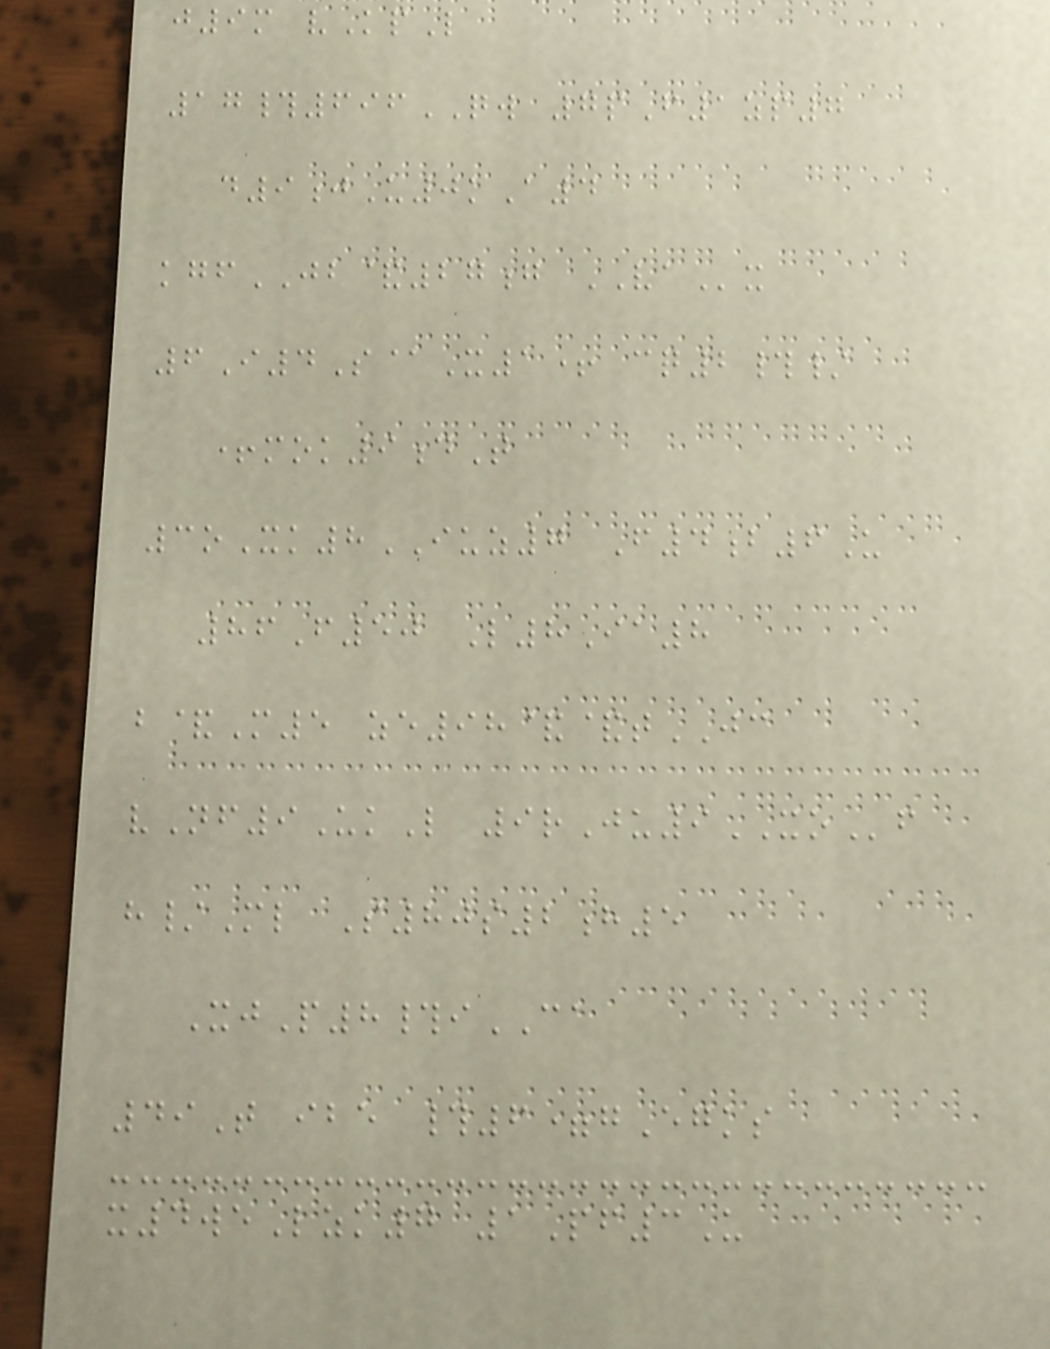j9m vKpL
17#696QW 7pF1zp7
d9jU0kA4
kgfJB&27g VAx
6I4S@X1+ cq2#/
+mok9dT
3oXk8IUZ7 F4b6U
86F50 L8Ia8
b&M5 ze98&&tJC
vNf9UkL 9rJu9XOf
h/Ml S80s2h5
XjP8#iCA
49T ibe #6=gEgks
x4weLzk7 1Pf3U
